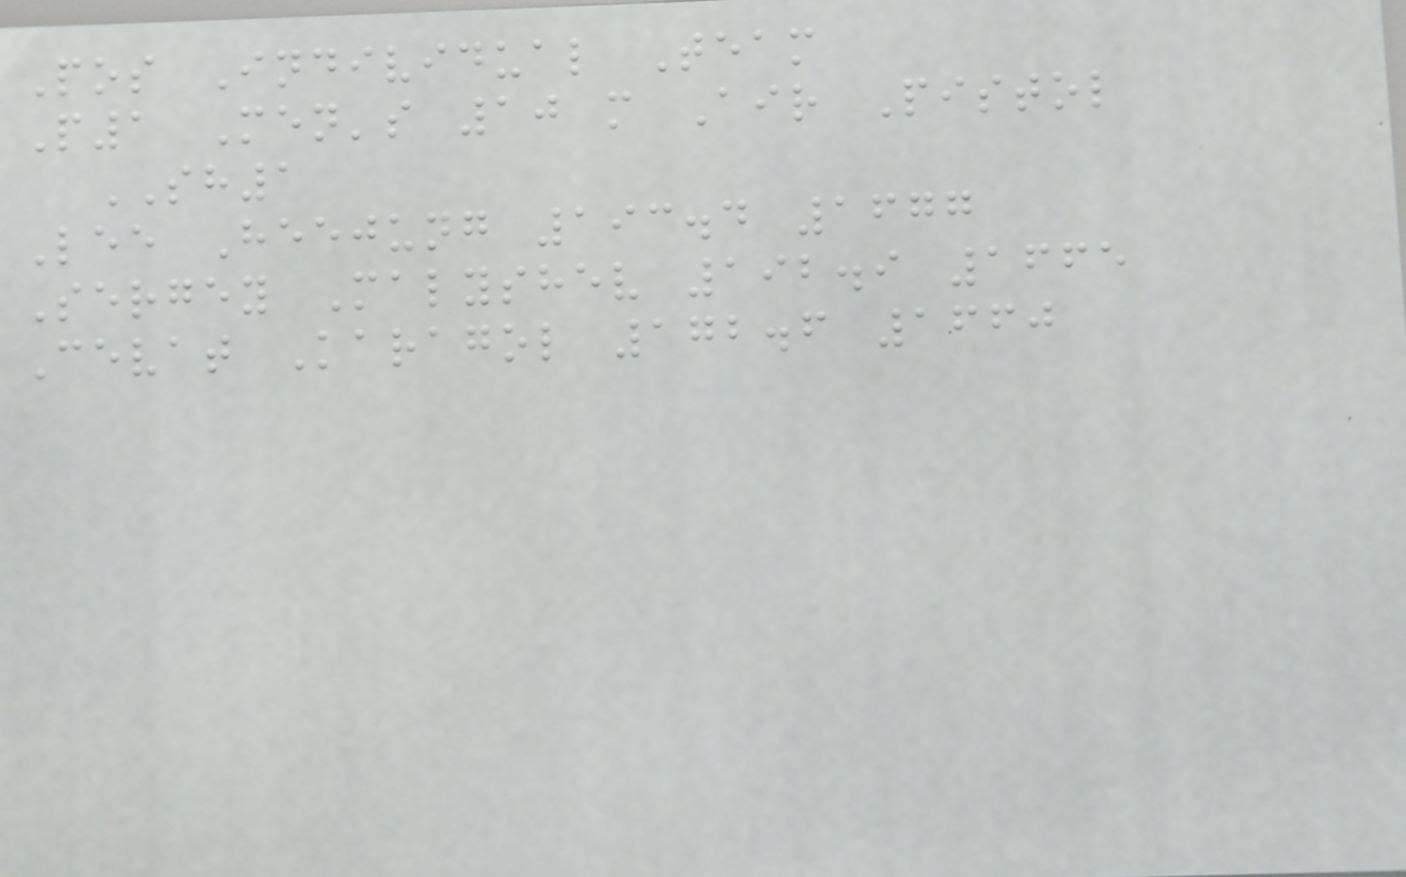Pos Individual Team
P1 Men's 10 m Air Pistol
SH1
Lee Heejung 193.4 1677
Sergey Malyshev 192.9 1665
Cevat Karagol 172.6 1660
